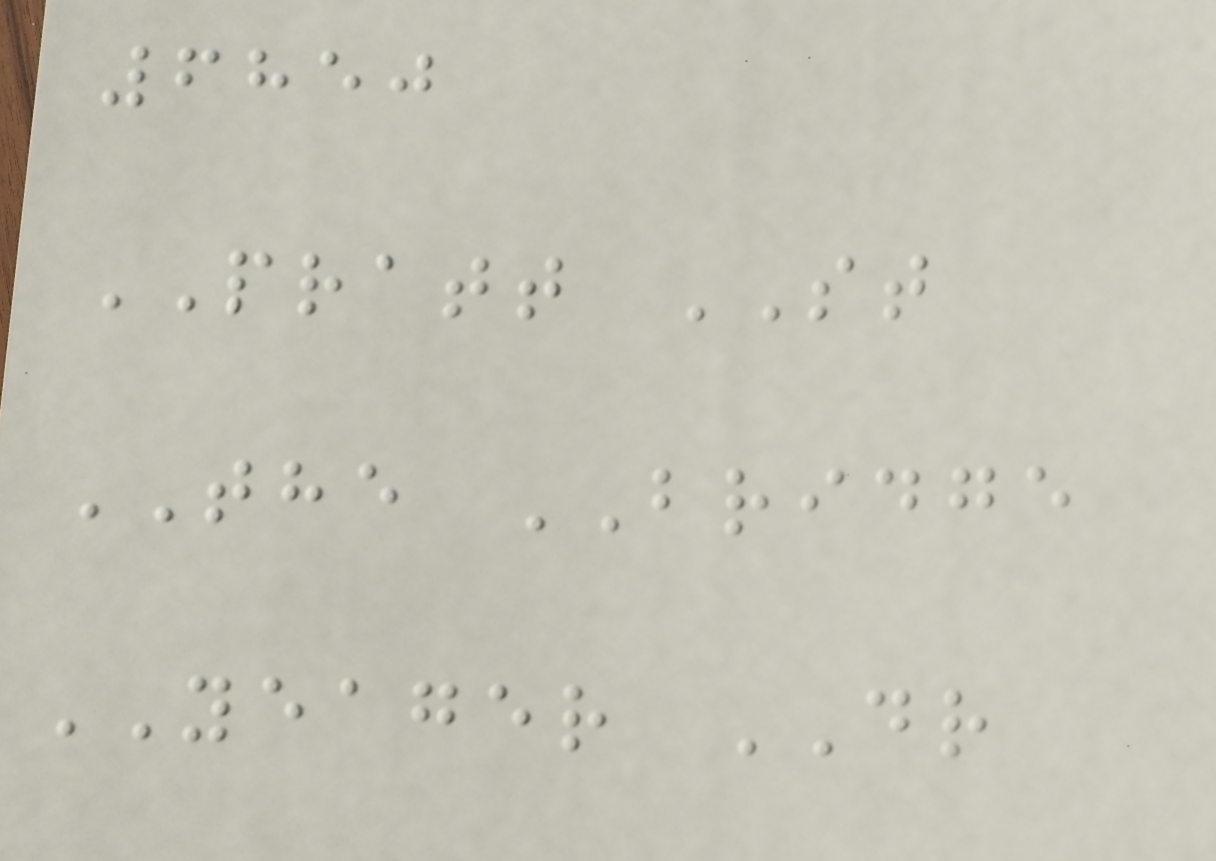6850
PRATT ST
THE BRIDGE
YEAGER DR
